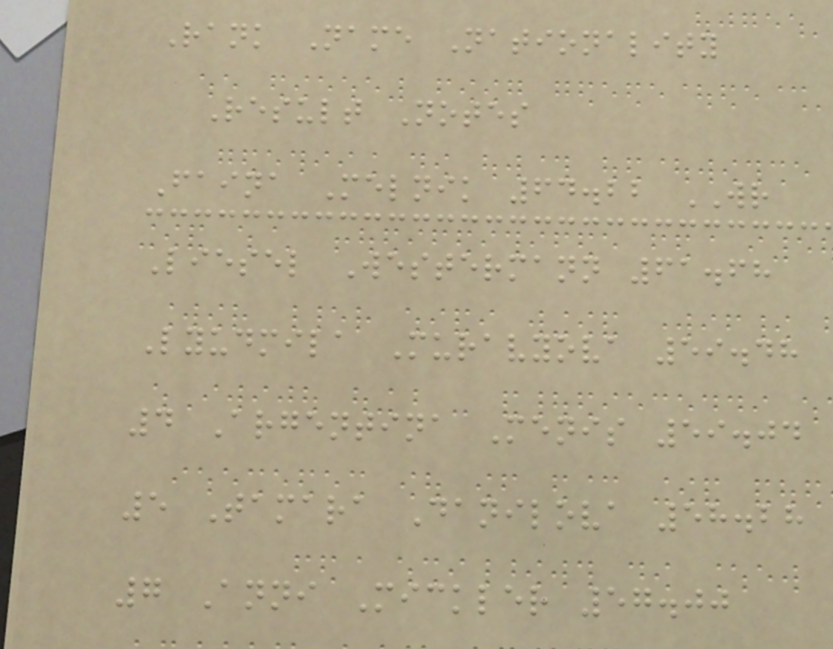Rank Name Nationality
Result Notes
Faina Melnik 64.22 WR
Liesel Westermann 61.68
Lyudmila Muravyova 59.48
4 Argentina Menis 59.04
5 Tamara Danilova 58.28
7 Anni Mickler 57.00
